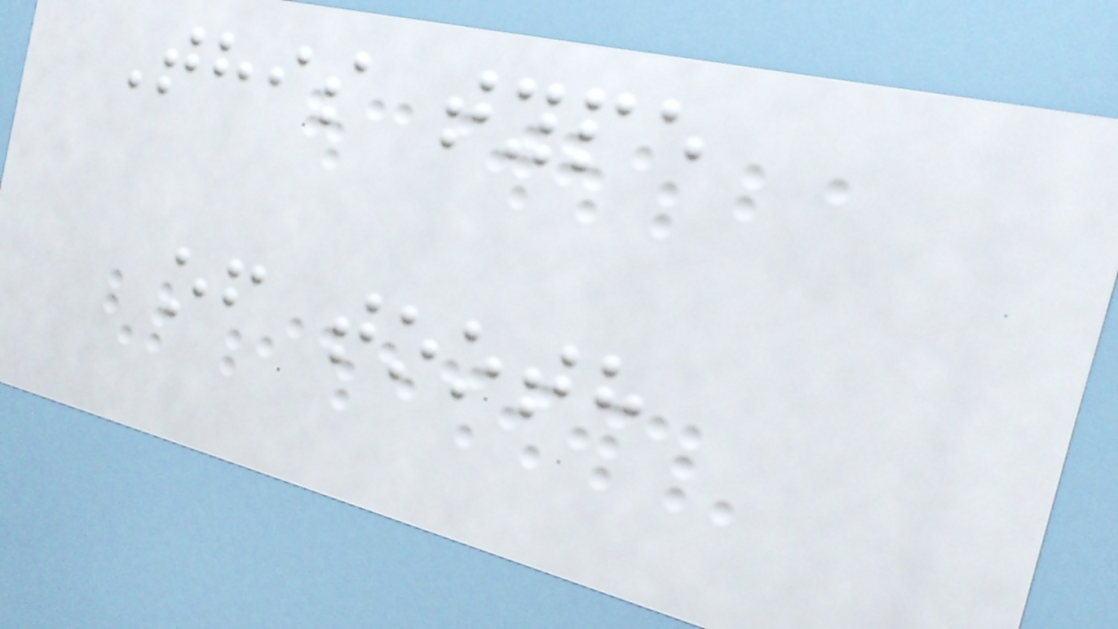This type
of tooth
